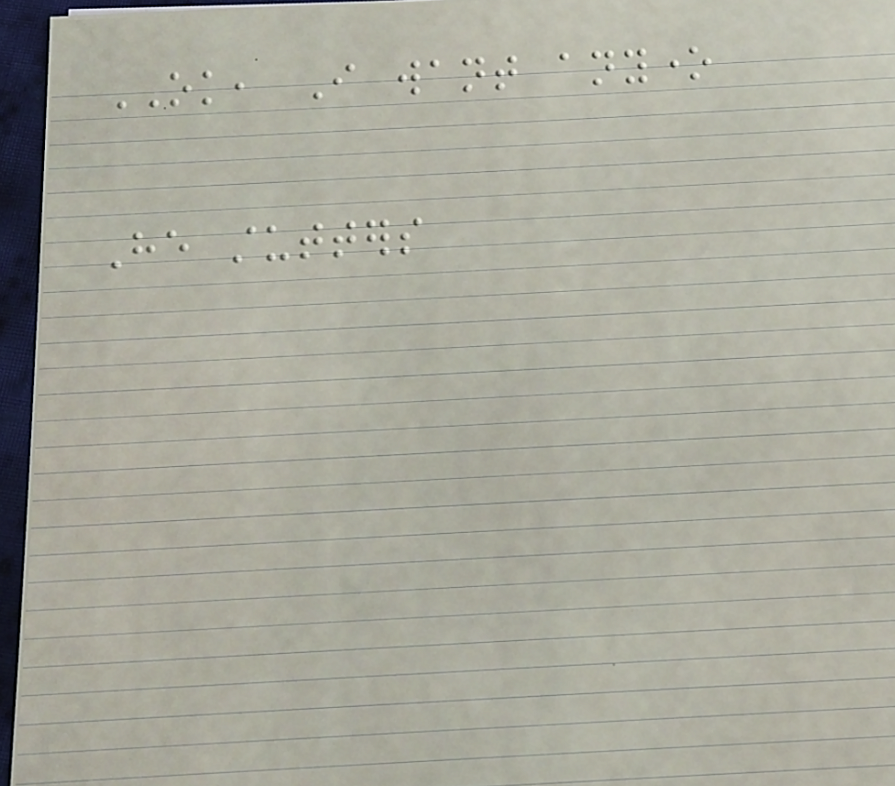OK, I want anyone
He stutters
